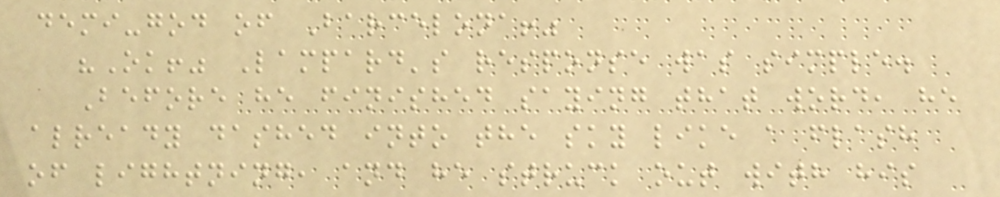demi-god of Barcelona!"
"Ok!" Lampard's response was simple.
Before he finished saying that word, he
already dashed into the sky like a flash
of lightning, and he struck out with his
